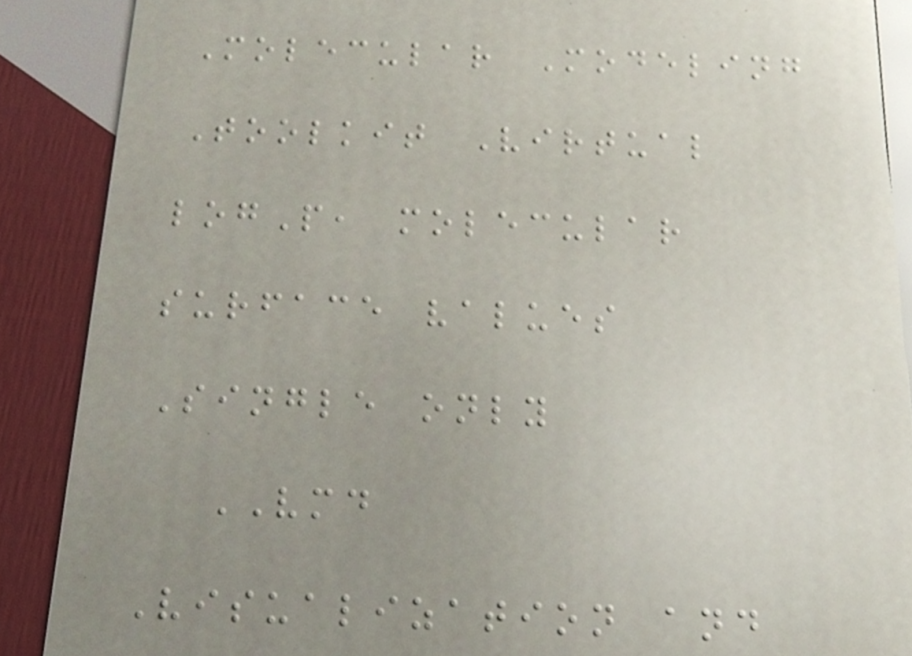Molecular Modeling
Toolkit Virtual
logP, molecular
surface values
Single only
VMD
Visualization and
